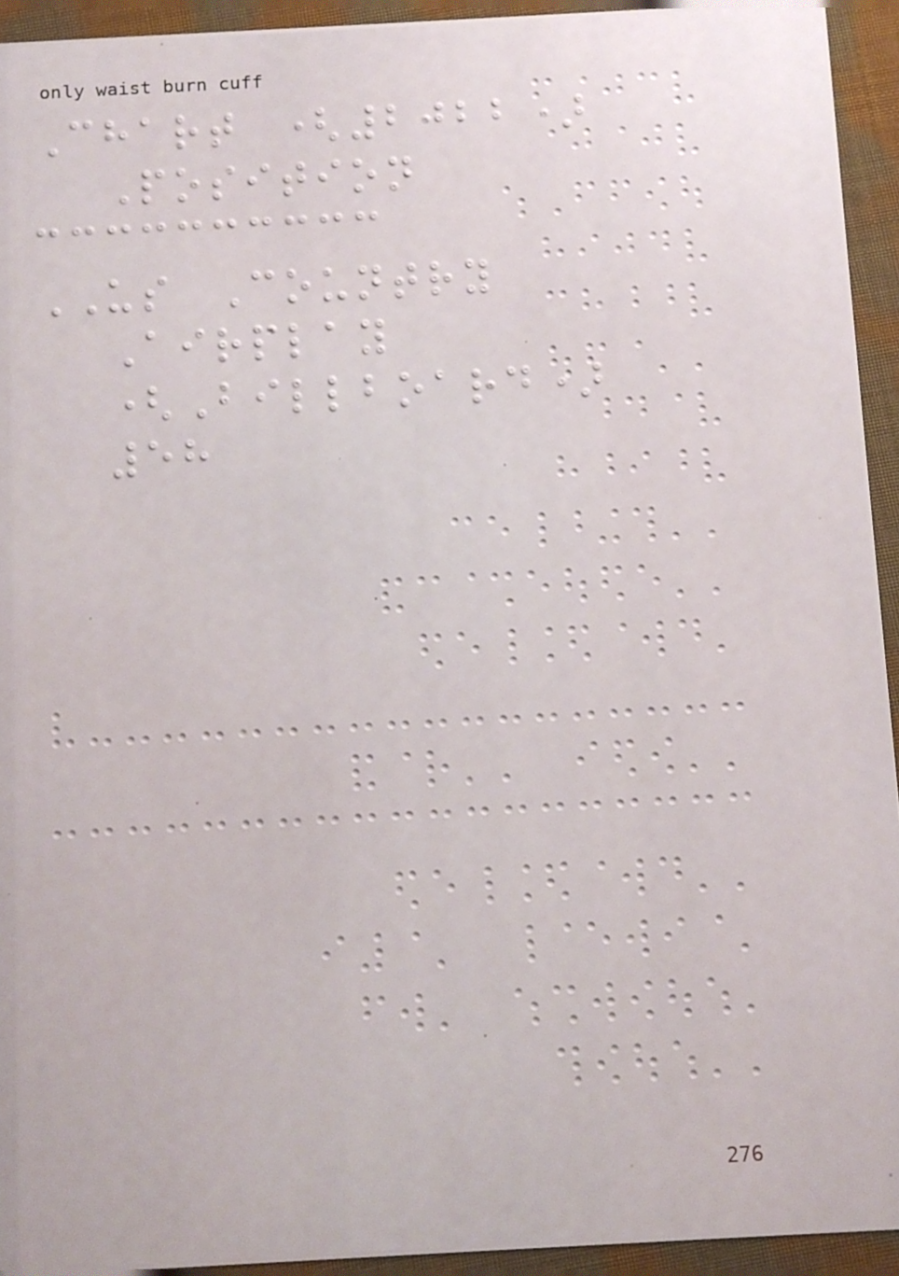Chart (2022)
Position
US Country
Airplay
(Billboard)
58
